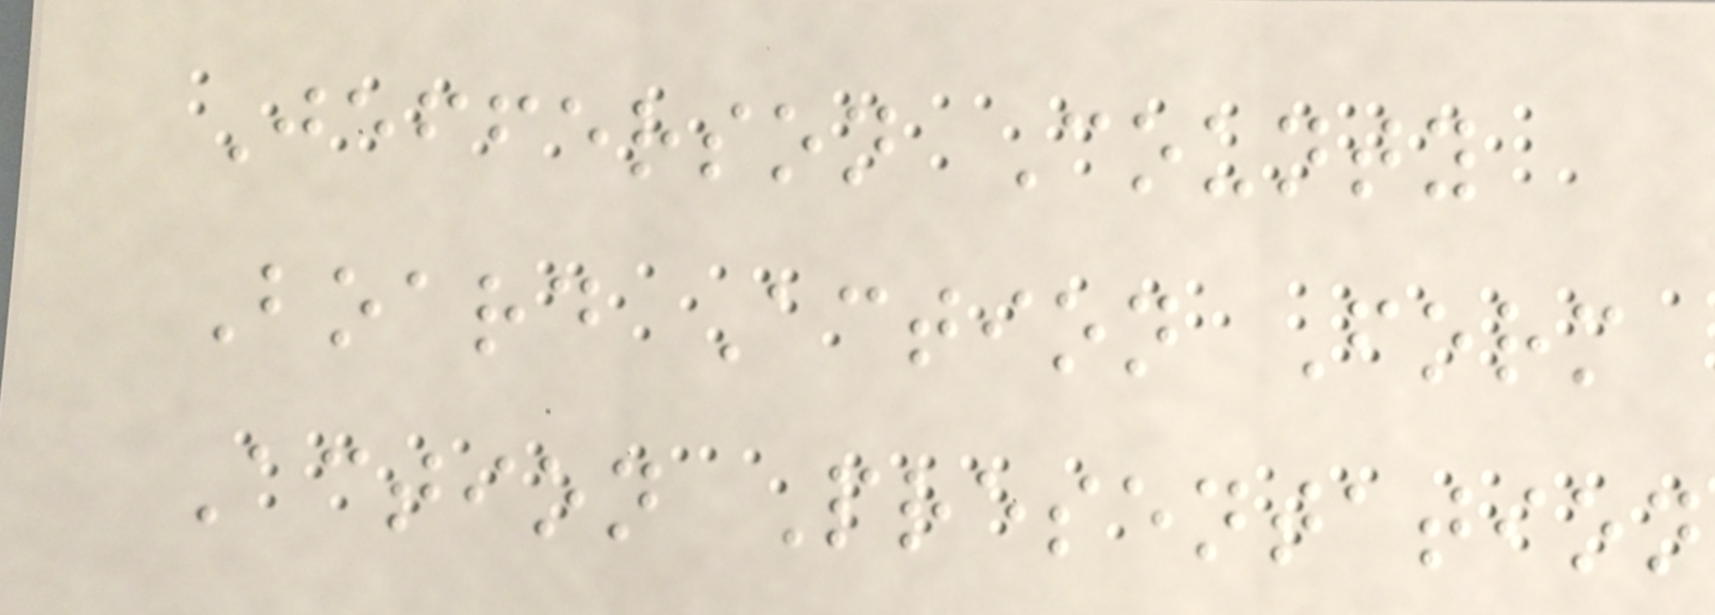Jefferson County
Board Action Form
Action Presentation
